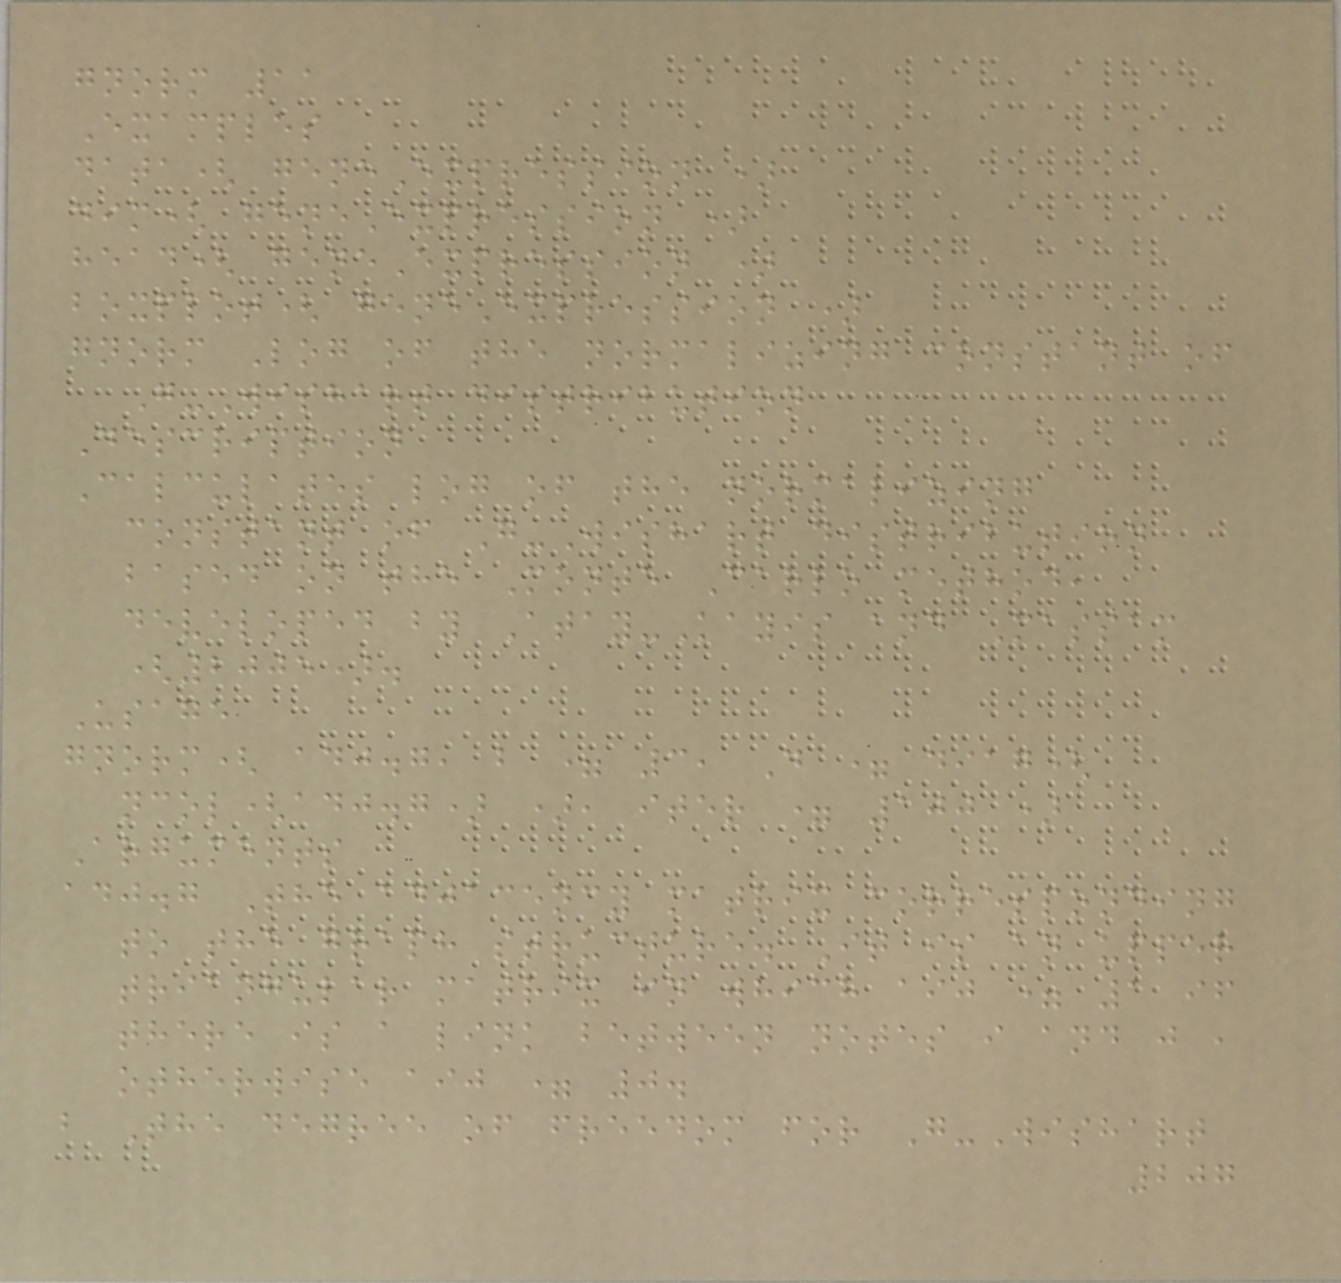gnorm 11
Examples
data( geneExpression )
dim( geneExpression )
head( geneExpression )
boxplot( geneExpression )
gnorm Log of the normalizing constant of
G-Wishart distribution
Description
Calculates log of the normalizing
constant of G-Wishart distribution
based on the Monte Carlo method,
developed by Atay-Kayis and Massam
(2005).
Usage
gnorm( adj.g, b = 3, D = diag(
ncol(adj.g) ), iter = 100 )
Arguments
adj.g The adjacency matrix corresponding
to the graph structure. It is an upper
triangular matrix in which aij = 1 if
there is a link between notes i and j ,
otherwise aij = 0.
b The degree of freedom for G-Wishart
207
